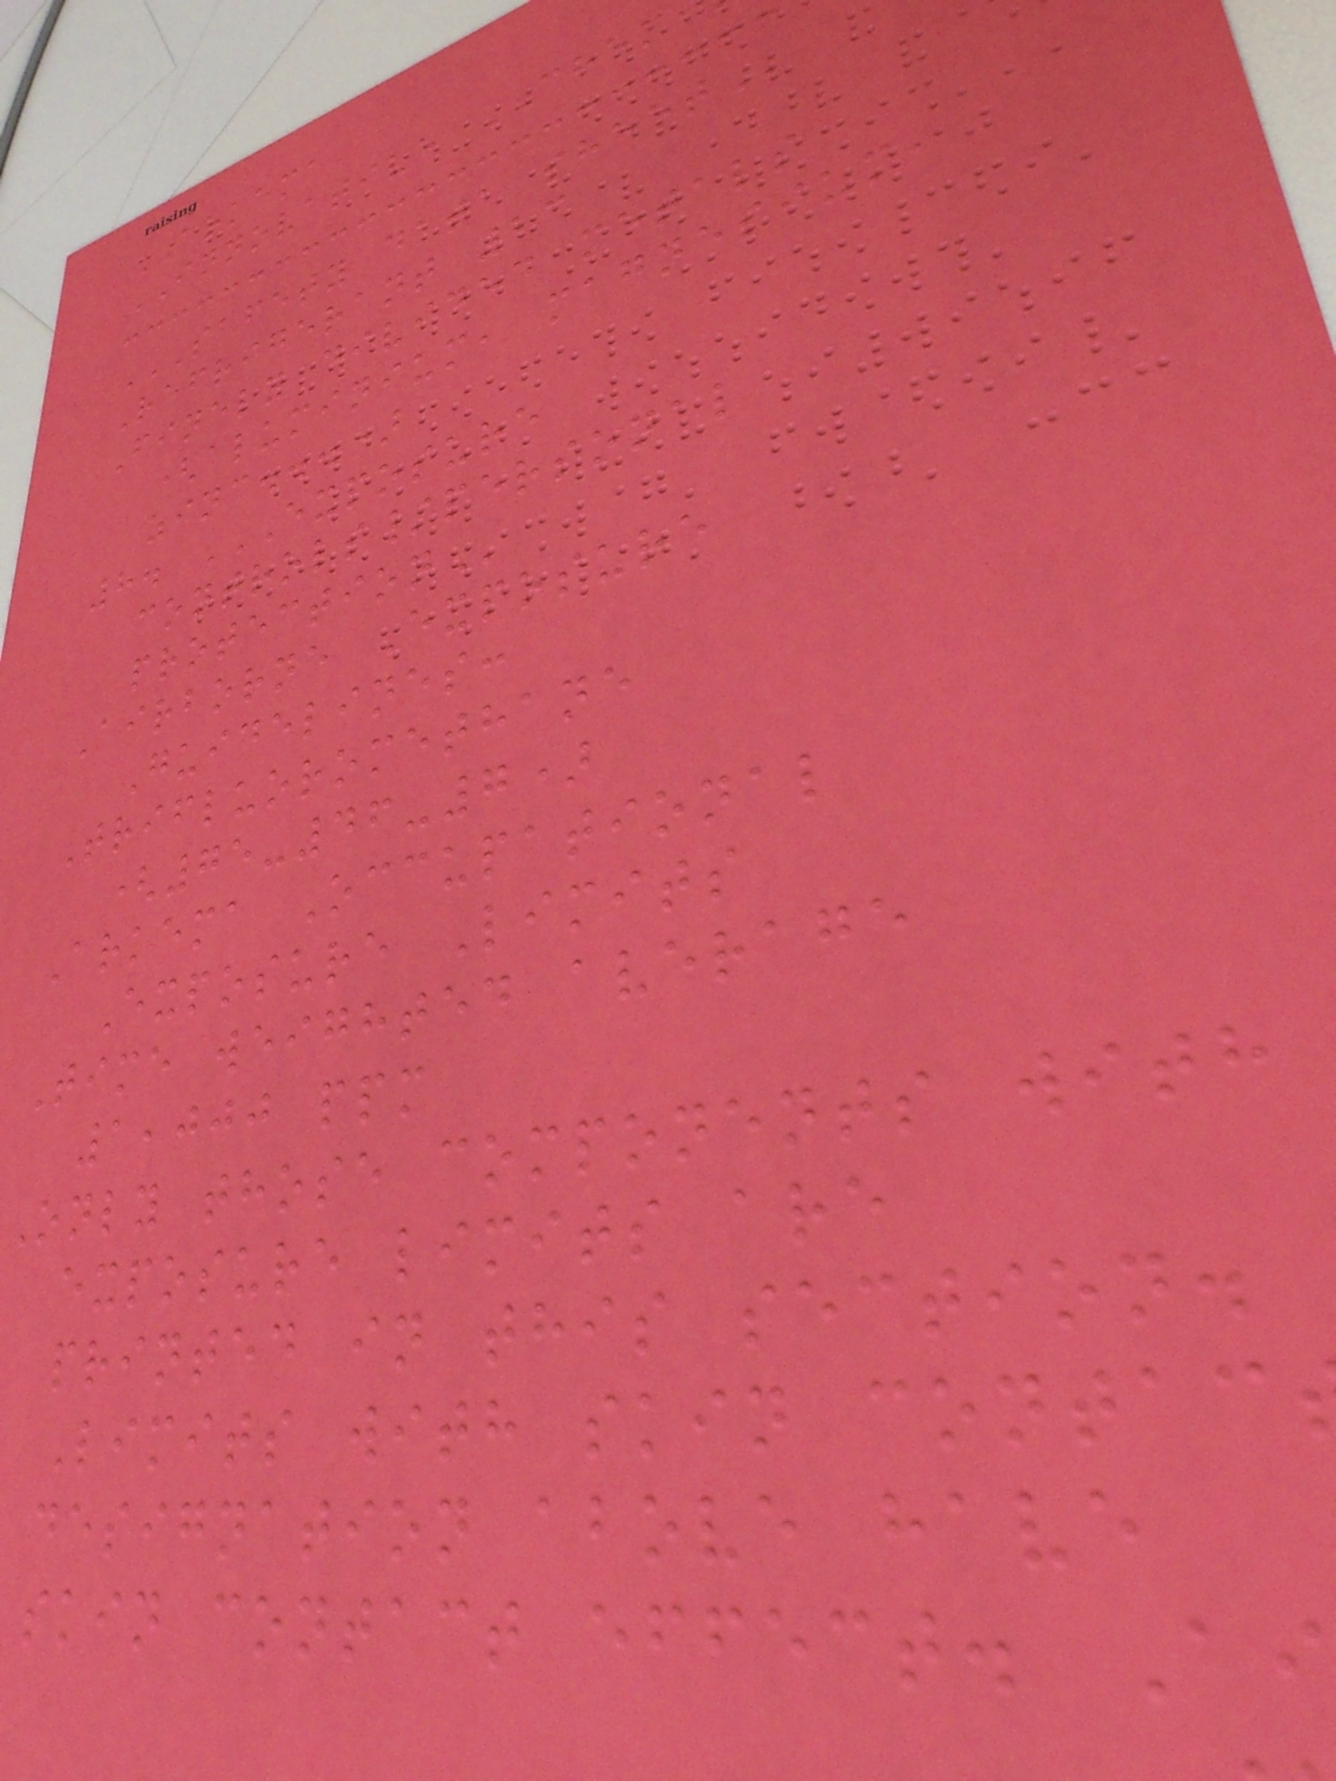ARKEMA
INNOVATIVE CHEM
SAFETY DATA SHEET
Refrigerant 23
Finely divided metals
(aluminium, magnesium,
zinc...)
8. EXPOSURE
controls/personal
Airborne Exposure
Guidelines:
Trifluoromethane
(75-46-7)
Arkema Occupational
Exposure Limits
Time weighted average
1,000 ppm
Only those components with
exposure limits are
printed in this section.
Limits with skin contac
designation above have
skin contact effect. A
